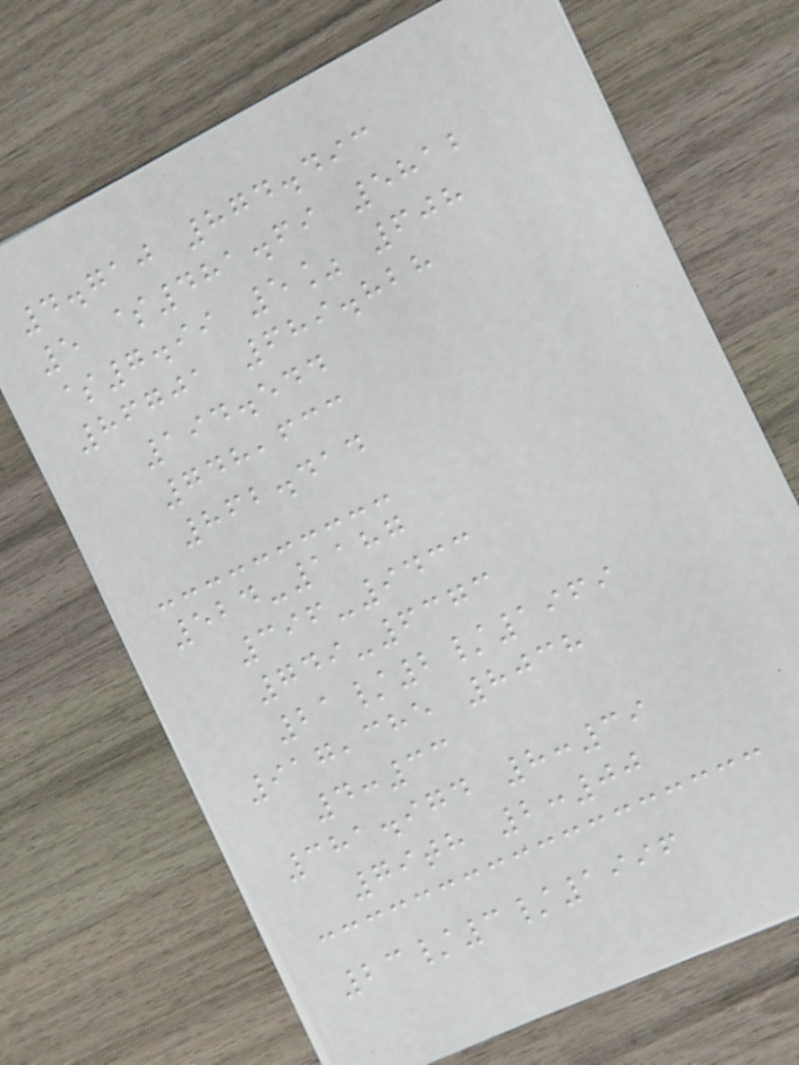4.710 874.493
5 $481.69 5812
$7.99 5% 608
86701 689.828
194.544
748,633
862.414
524-1187
396-9433
749-6373
21/2/1969
917,385 8038
4:33
381.974 8:39
79th 2:00
23/3/1996
